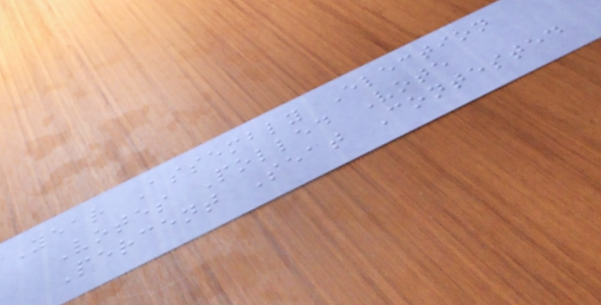Year Assembly Election
Votes Polled Vote
Percent Seat Contested
